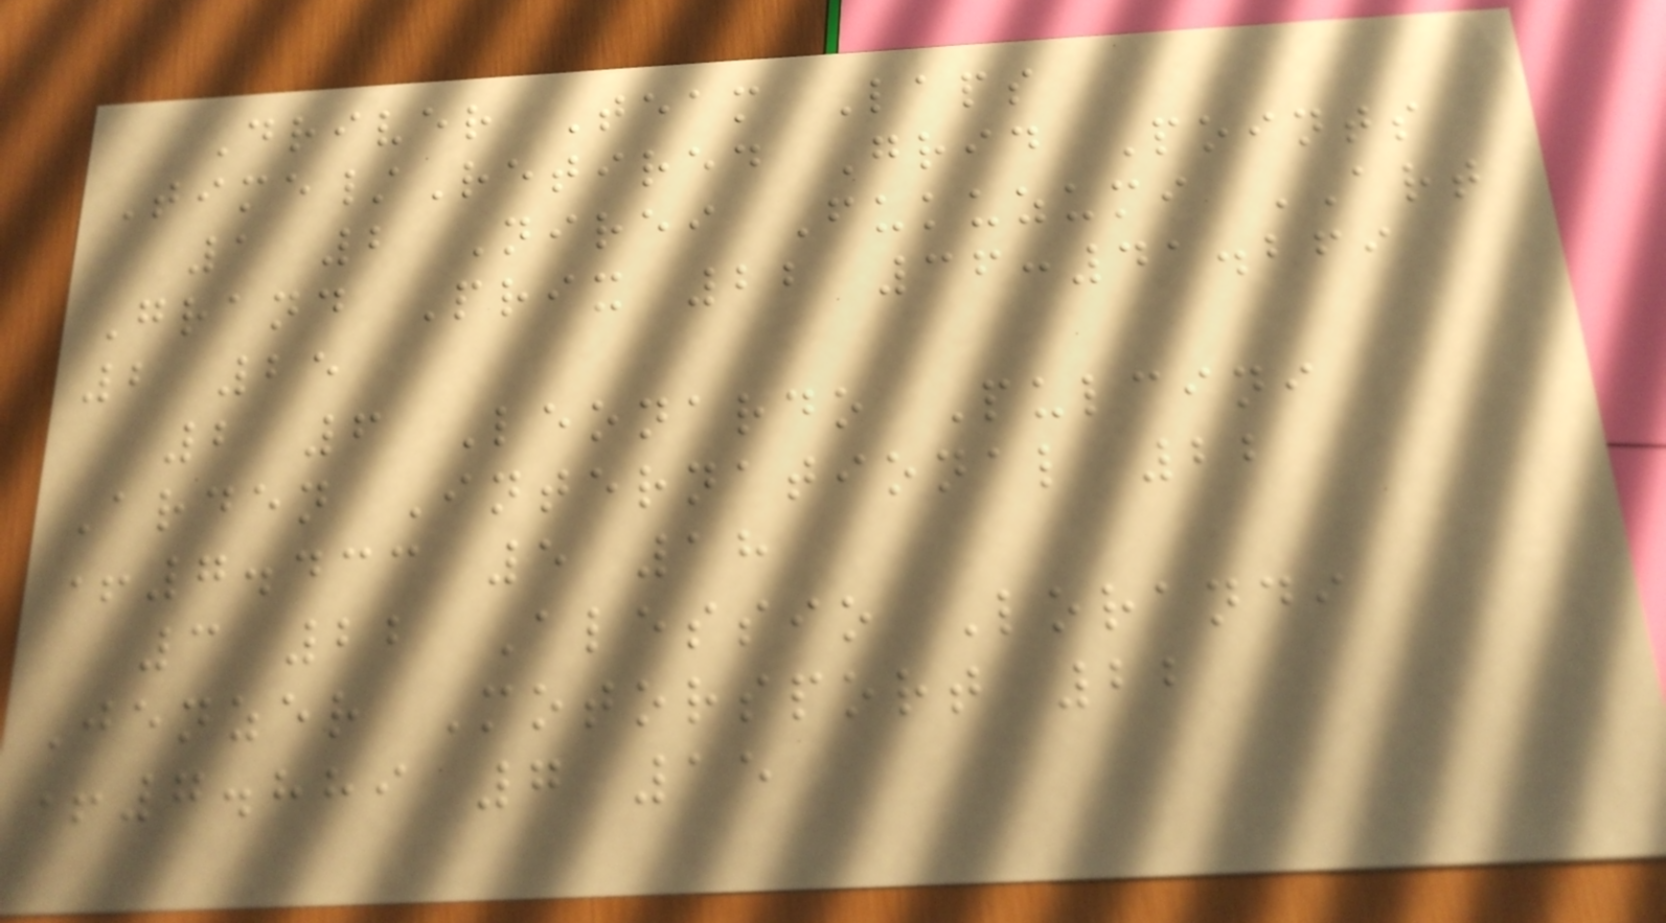Driver Team Laps
Time/Retired Grid Points
1 2 Nirei Fukuzumi ART
Grand Prix 22 36:41.269
2 25
2 6 Leonardo Pulcini
Arden International 22
+7.433 5 18
3 22 Alessio Lorandi
Jenzer Motorsport 22
+7.889 7 15
